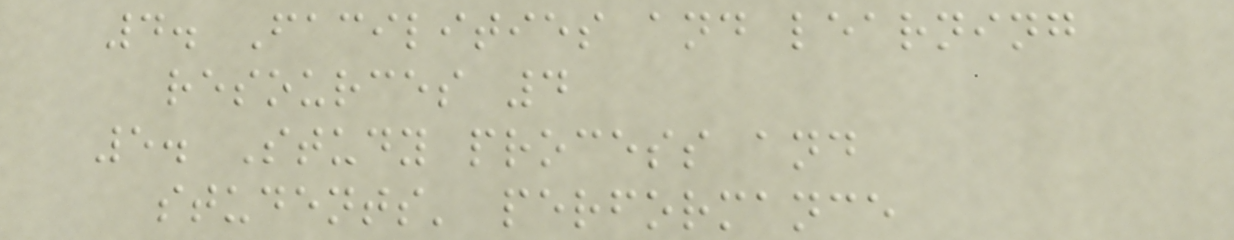4. Facilities and learning
resources 4
5. Study process and
students' performance
